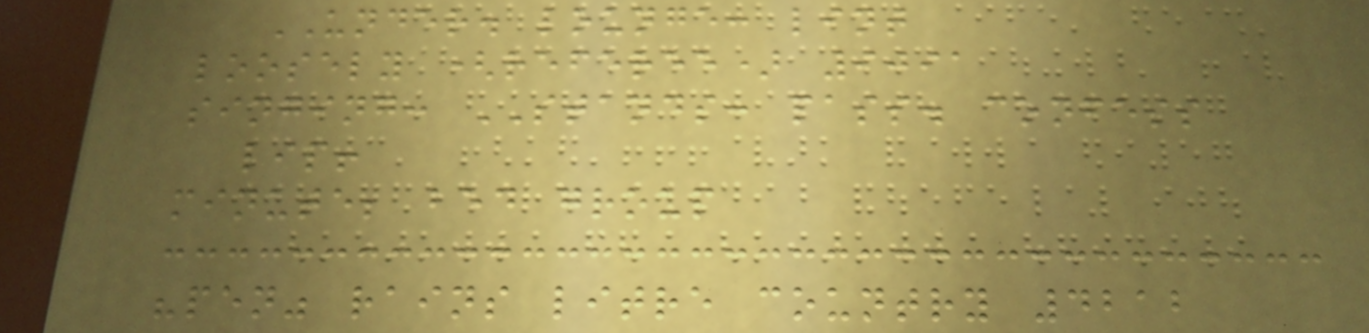UNDER. lounge: lint
loosely (referee) 9091
singing: STANDS: pass. confess
lip!
minute; bed group
"pen" rains litre country 4212
